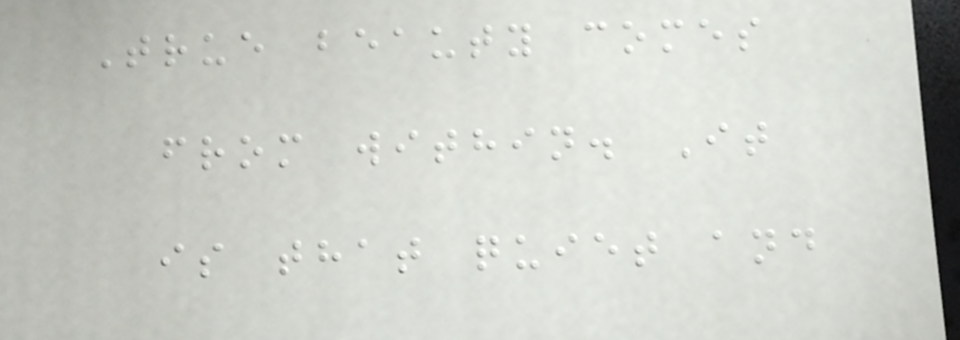True beauty comes
from within. It
is that quiet and
